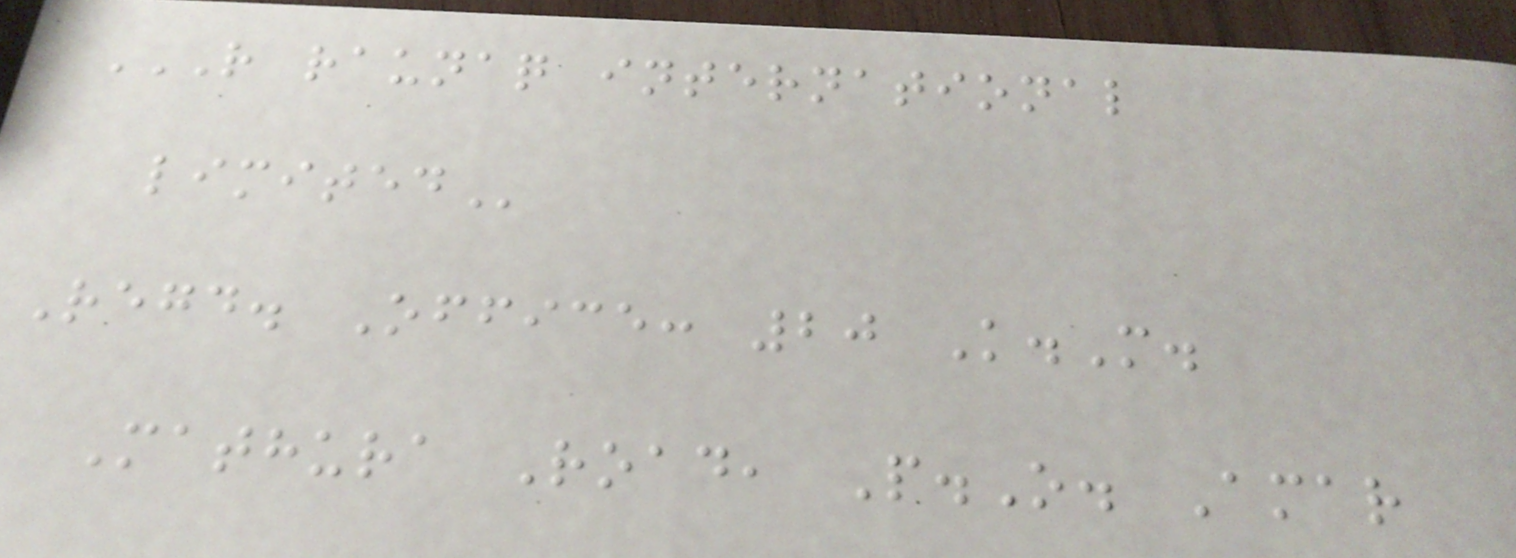R RAUNAQ INTERNATIONAL
LIMITED
Regd. Office: 20 K.M.
Mathura Road, P.O. Amar
